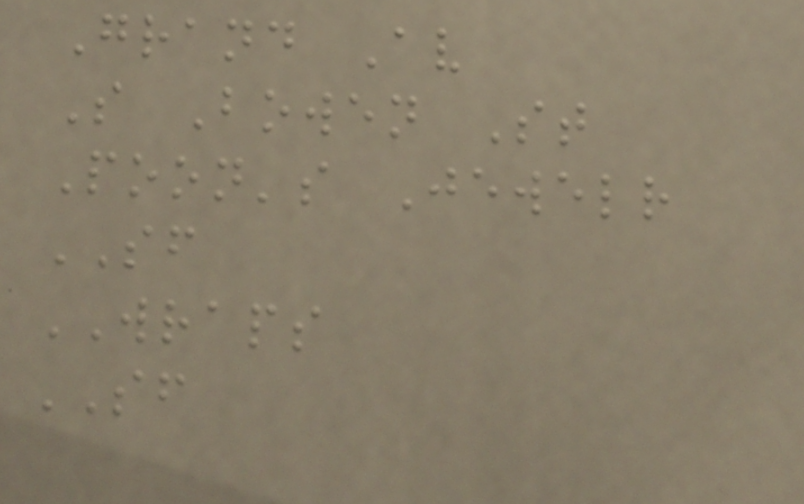Grand Av
S Bowen St
Poon's Jewelr
SF
WRAPS
SF
